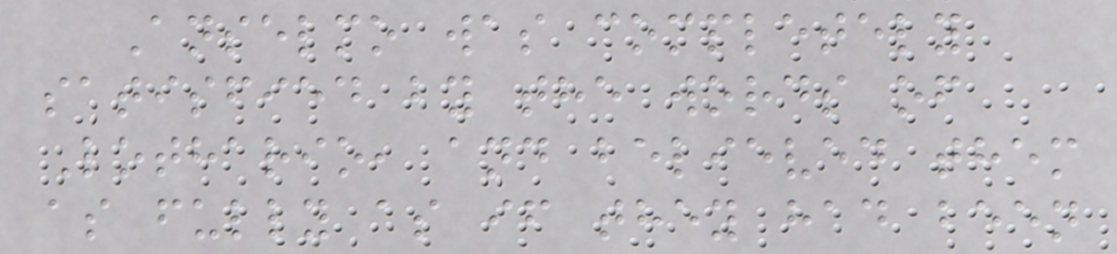Anselmo was completely
satisfied by the words of
Lothario, and believed them
as fully as if they had been
